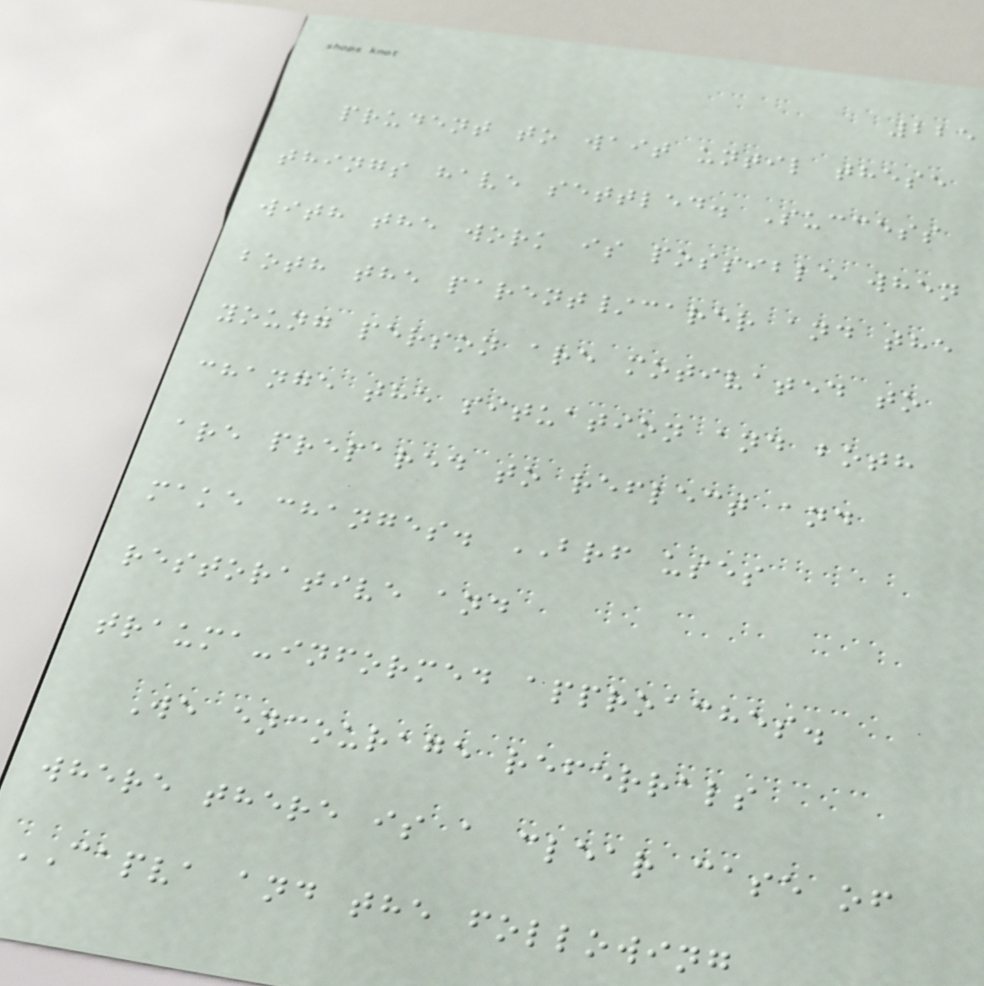225
prudent to wait until these
things have settled. Success
with the work is possible when
both the parent/carer and the
young person are motivated to
change the situation and both
are prepared to reflect and
make changes. BRF uses
restorative and
trauma-informed approaches.
We encourage referrals
where there is a clear case of
CAPVA and the following
